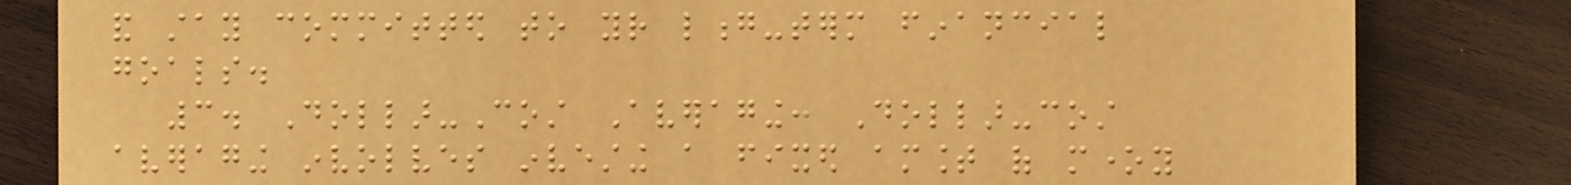and stay committed to your long-term financial
goals.
3. Dollar-Cost Averaging: Dollar-cost
averaging involves investing a fixed amount of money
